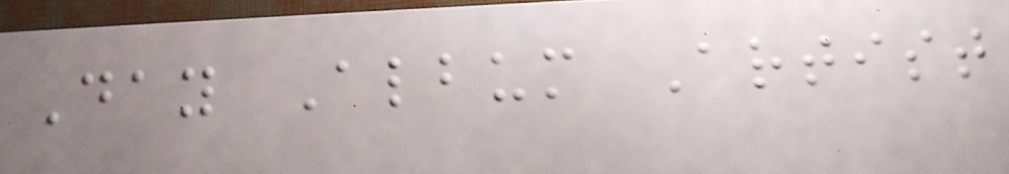Day Album Artist
